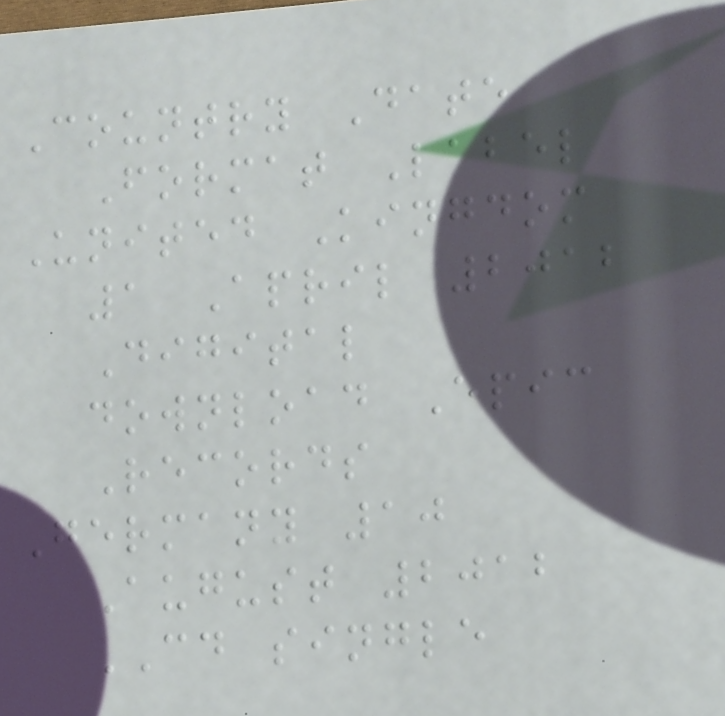Country Date
Format Label
United Kingdom
1 April 2012
Digital
download Epic
Records
Germany 10
August 2012
CD single
